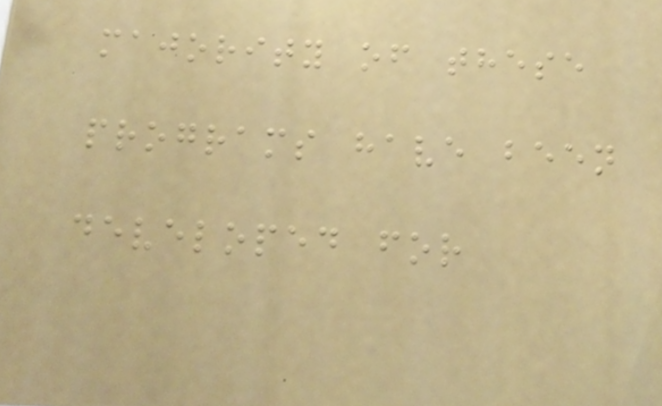majority of these
programs have been
developed for
